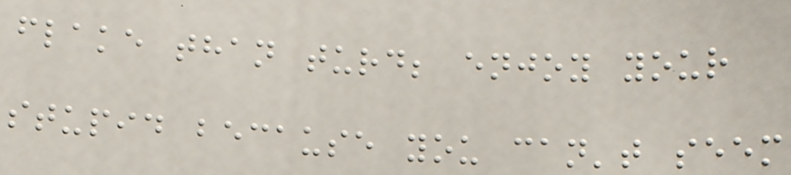flake than turd; enjoy your
stupid because you can't seem
